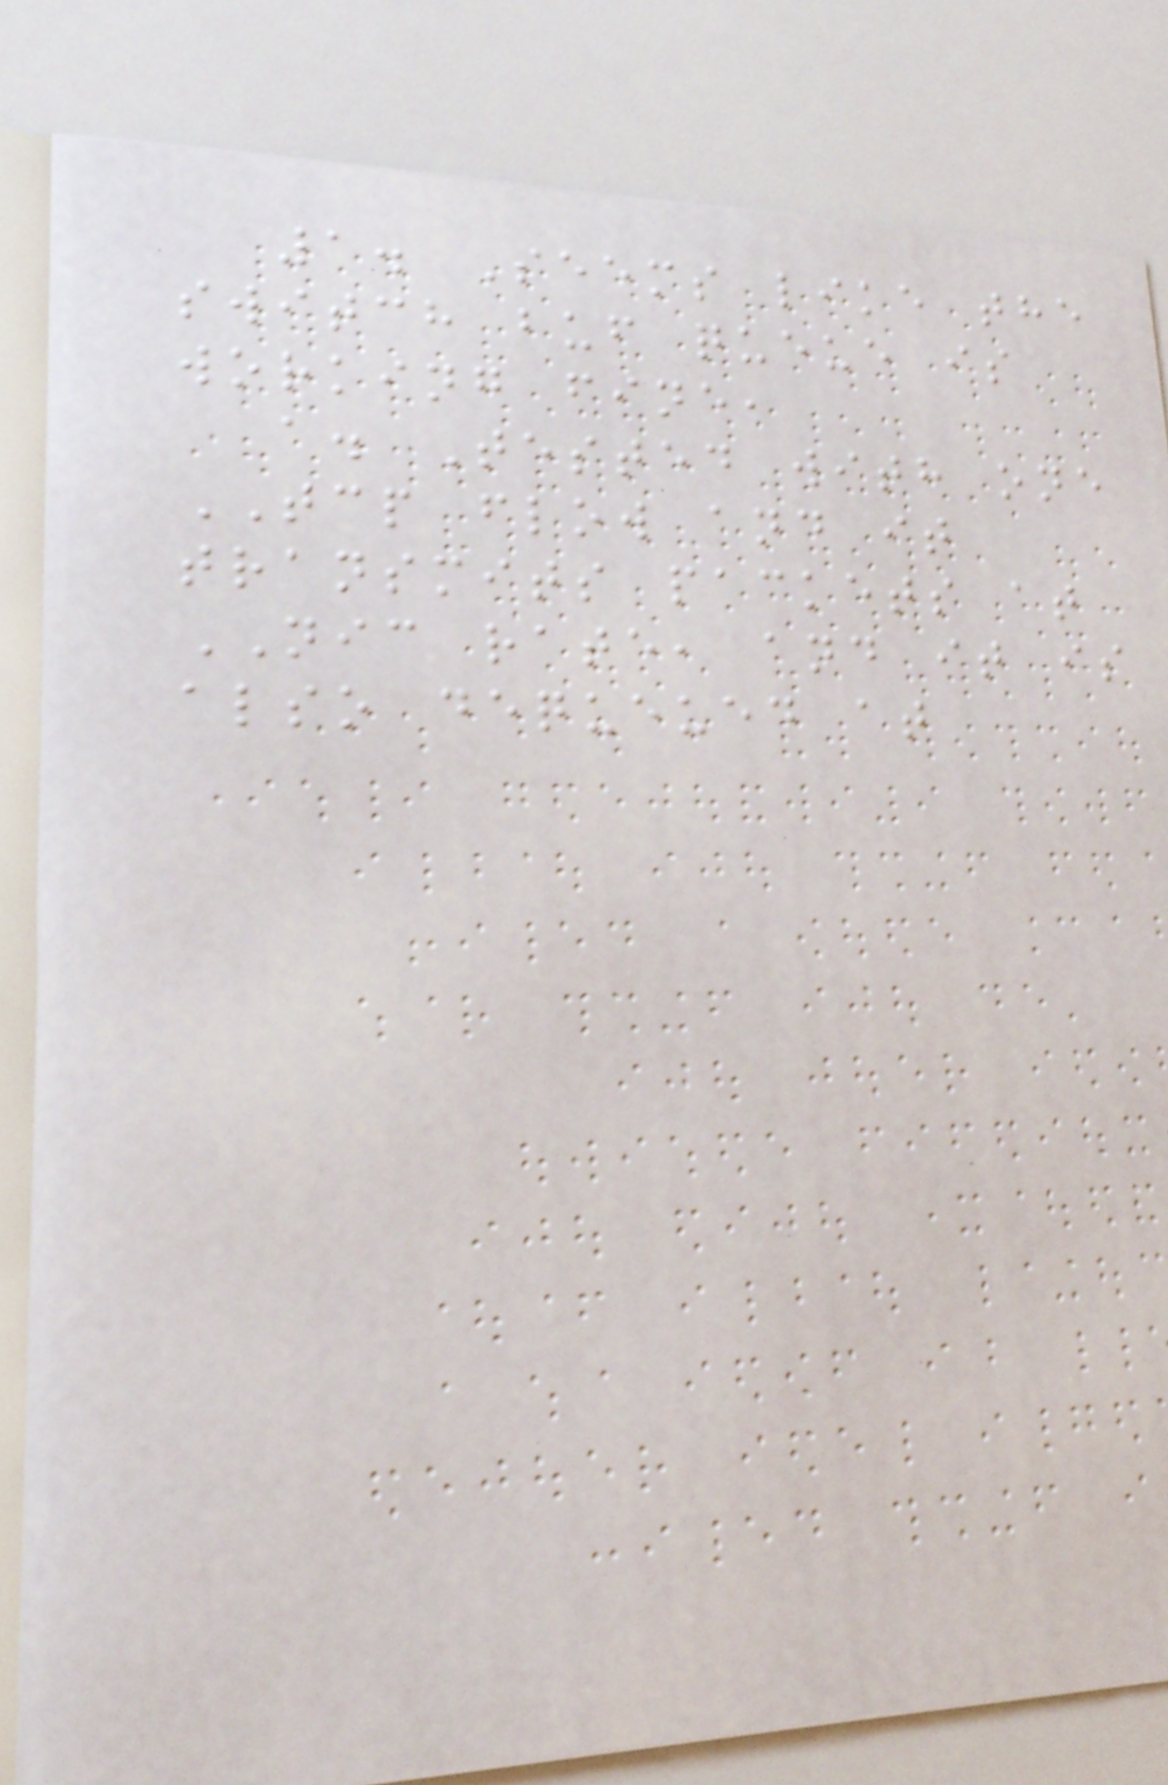1. Seems like the
switch buf queue is
working fine,
a. Tested with one
TCP flow and it
transmits packets at
NIC rate, and it is
also dequeued at
